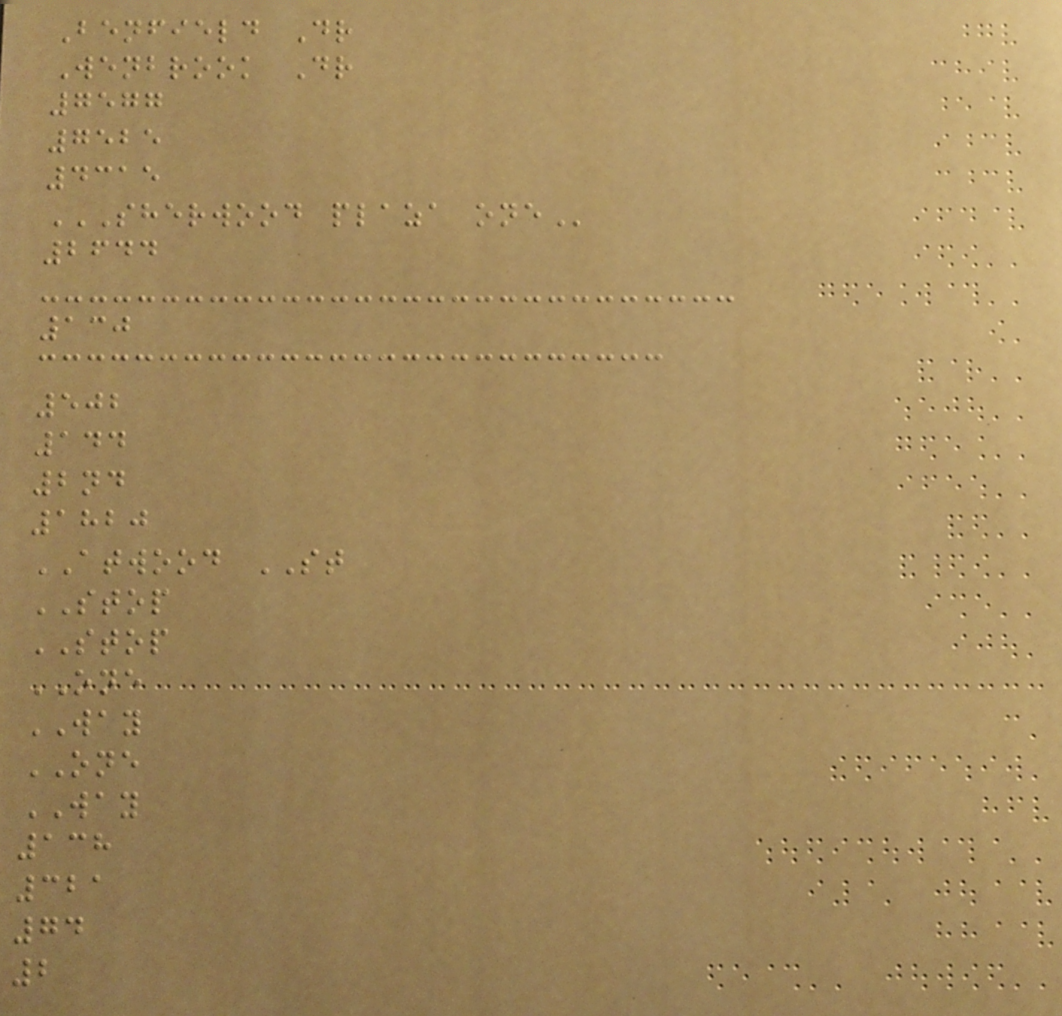Benfield Dr
Wenbrook Dr
7577
7525
4315
SHERWOOD PLAZA ONE
2644
130
502
144
2nd
1820
ATWOOD ST
STOP
STOP
ONE
WAY
ONE
WAY
138
321
74
2
